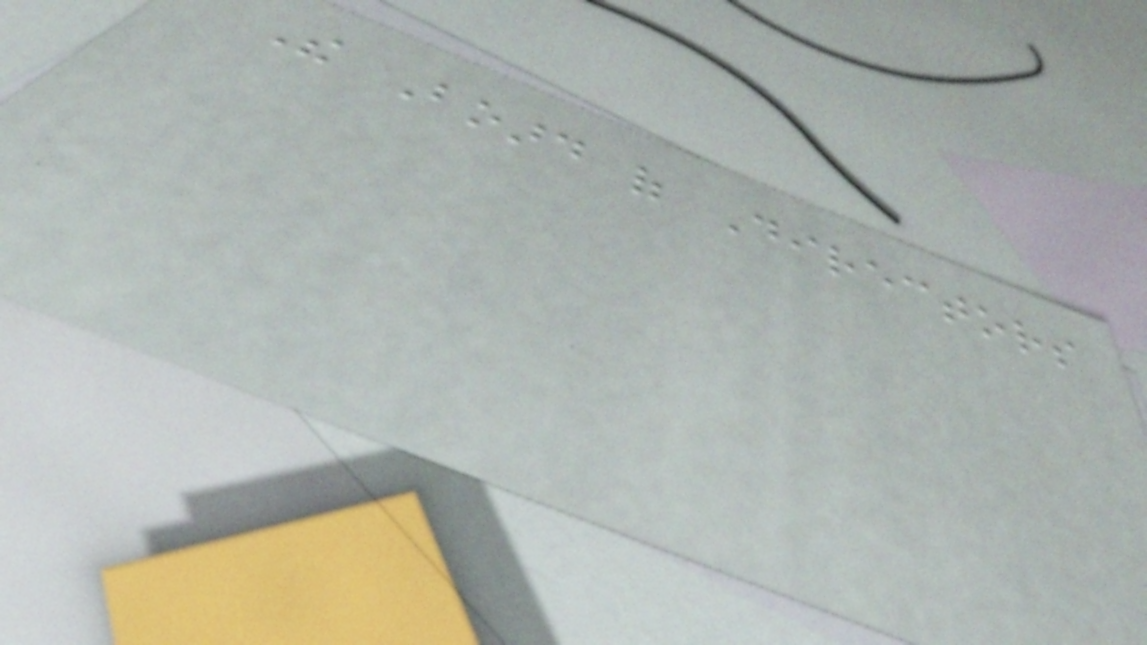The Board of Directors
